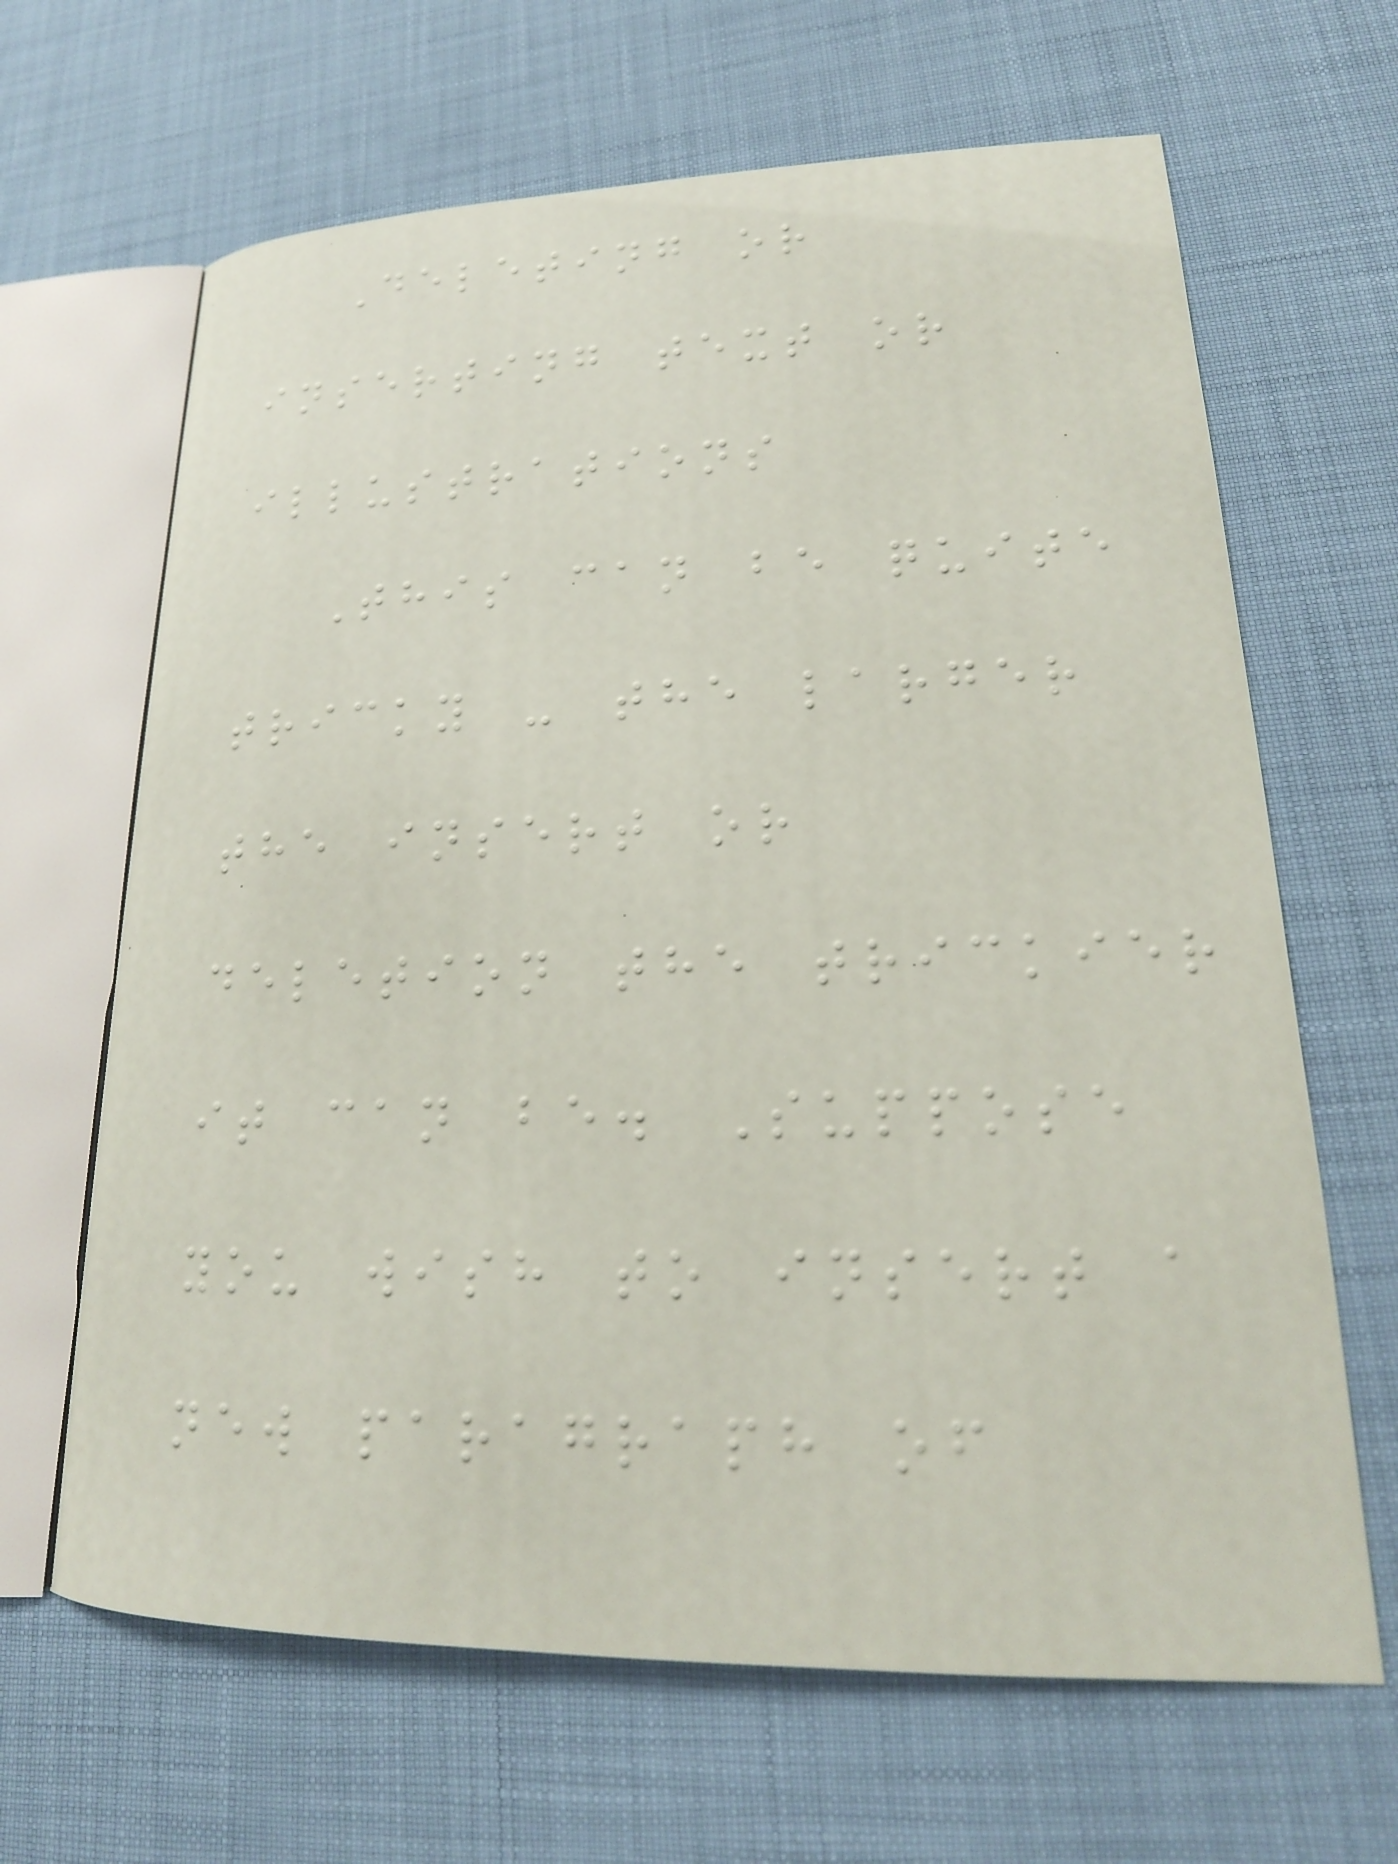Deleting or
inserting text or
illustrations
This can be quite
tricky - the larger
the insert or
deletion the trickier
it can be. Suppose
you wish to insert a
new paragraph of
